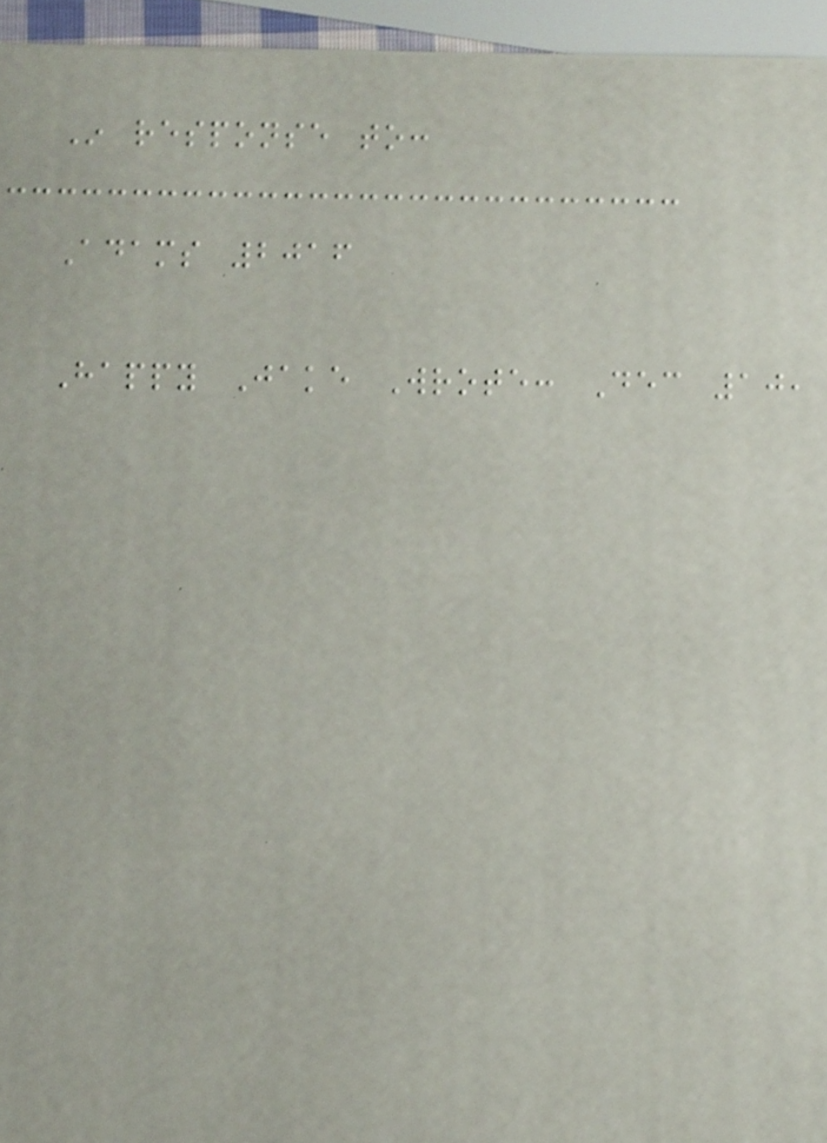In response to:
Adams 2016
Happy Jake Wrote: Dec 10,
